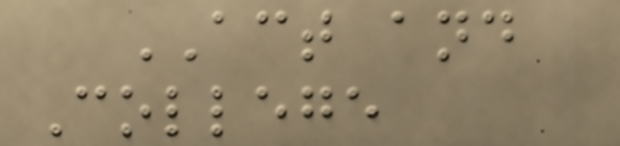ACT and
College
